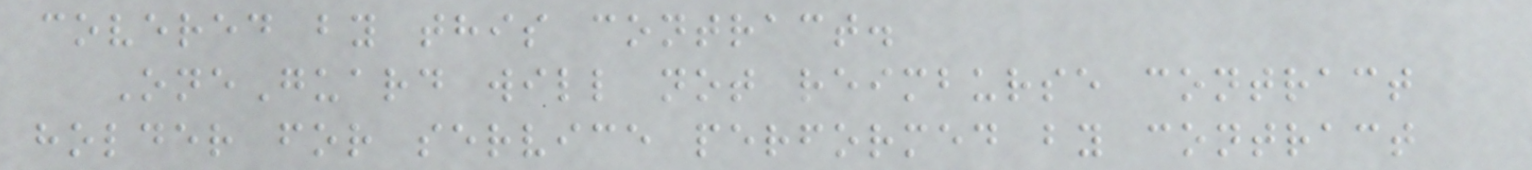covered by this contract.
OneGuard will not reimburse contract
holder for service performed by contract
